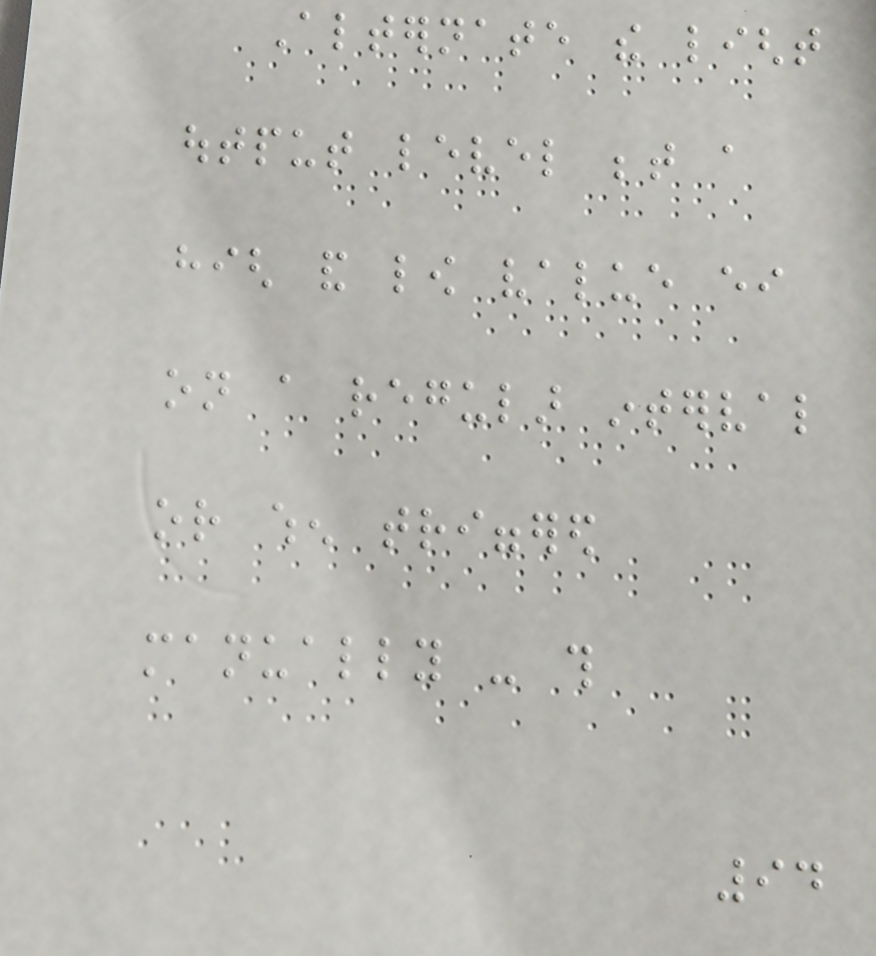Alternate the light
output level between a
high and low value either
on a regular interval
or when triggered
manually - this
94
